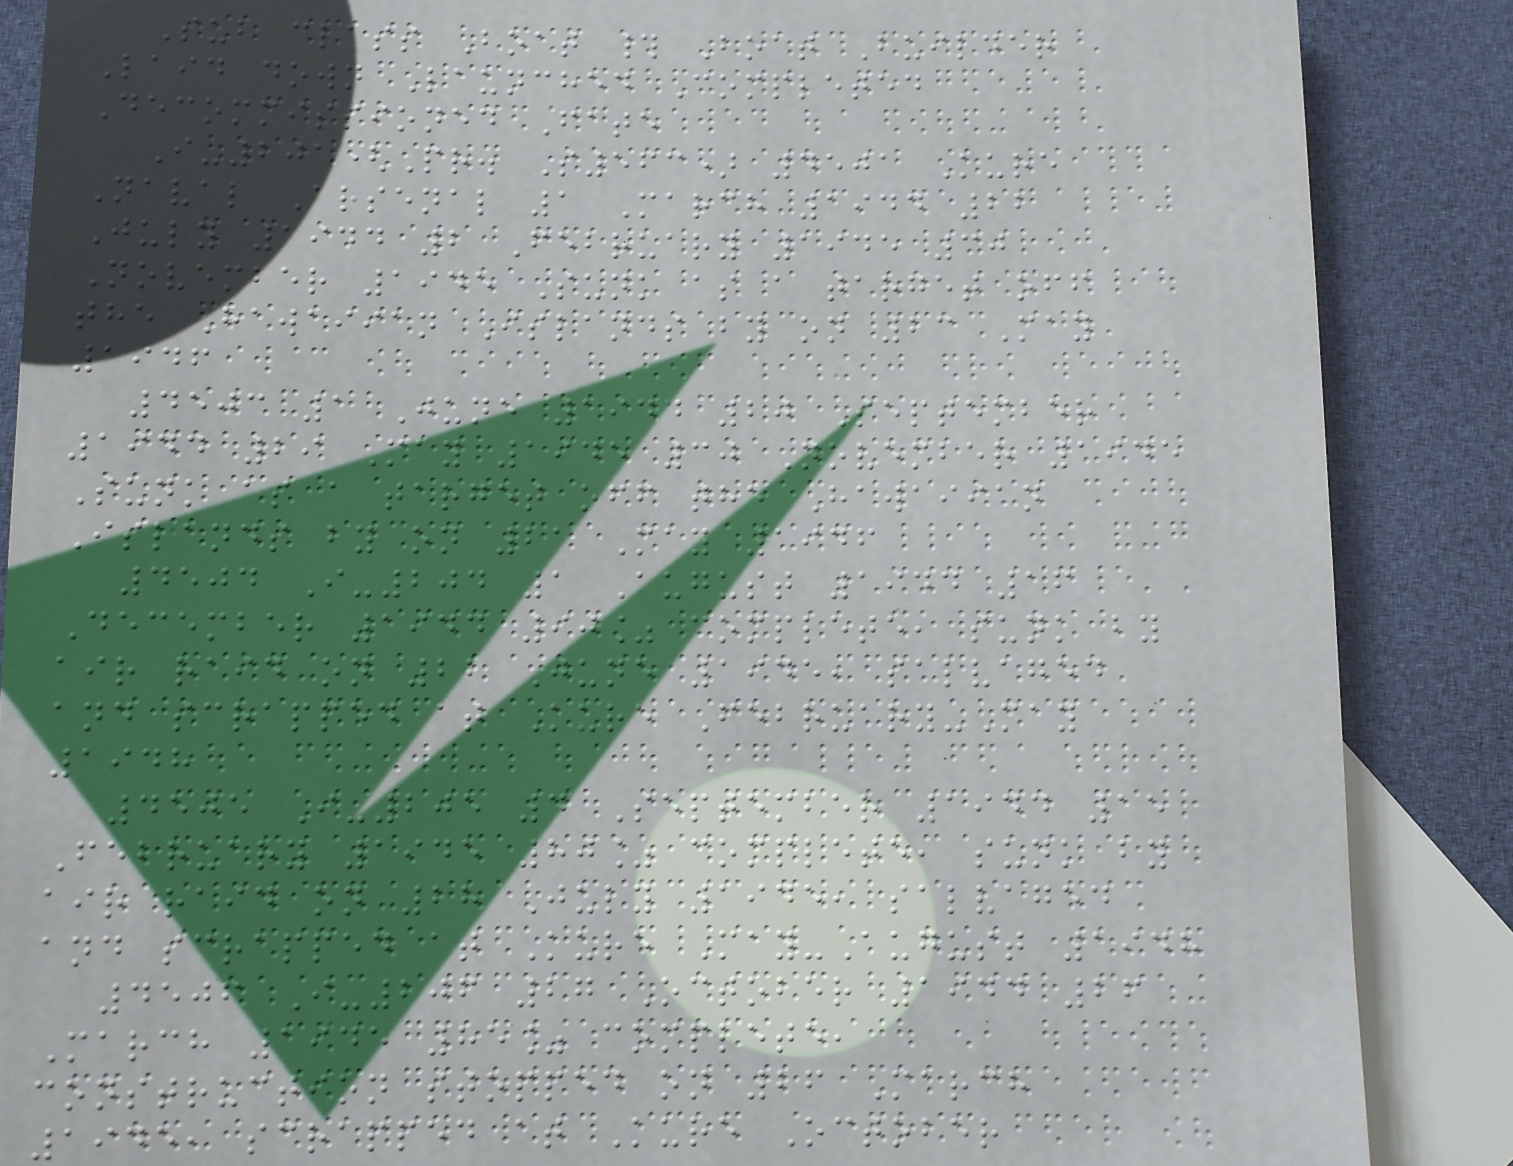Sub class Boat # Boat Builder
Laid down Launched Completed
Decommissioned Fate
I-201(Pr. S563) 4501 Kure
Naval Arsenal 1 March 1944 22
July 1944 2 February 1945 30
November 1945 Sunk as a target off
the Hawaiian Islands by on 23 May
1946
4503 1 June 1944 20 September
1944 29 May 1945 30 November 1945
Sunk as a target off the Hawaiian
Islands by on 21 May 1946
4504 I-204 1 August 1944 16
December 1944 90% complete, sunk by
air raid on 22 June 1945, salvaged
and scrapped at Kure February-May
1948
4505 I-205 4 September 1944 15
February 1945 80% complete, sunk by
air raid on 28 July 1945, salvaged
and scrapped at Kure May-August 1948
4506 I-206 27 October 1944 26
March 1945 85% complete,
construction stopped on 26 March
1945, scrapped at Kure October
